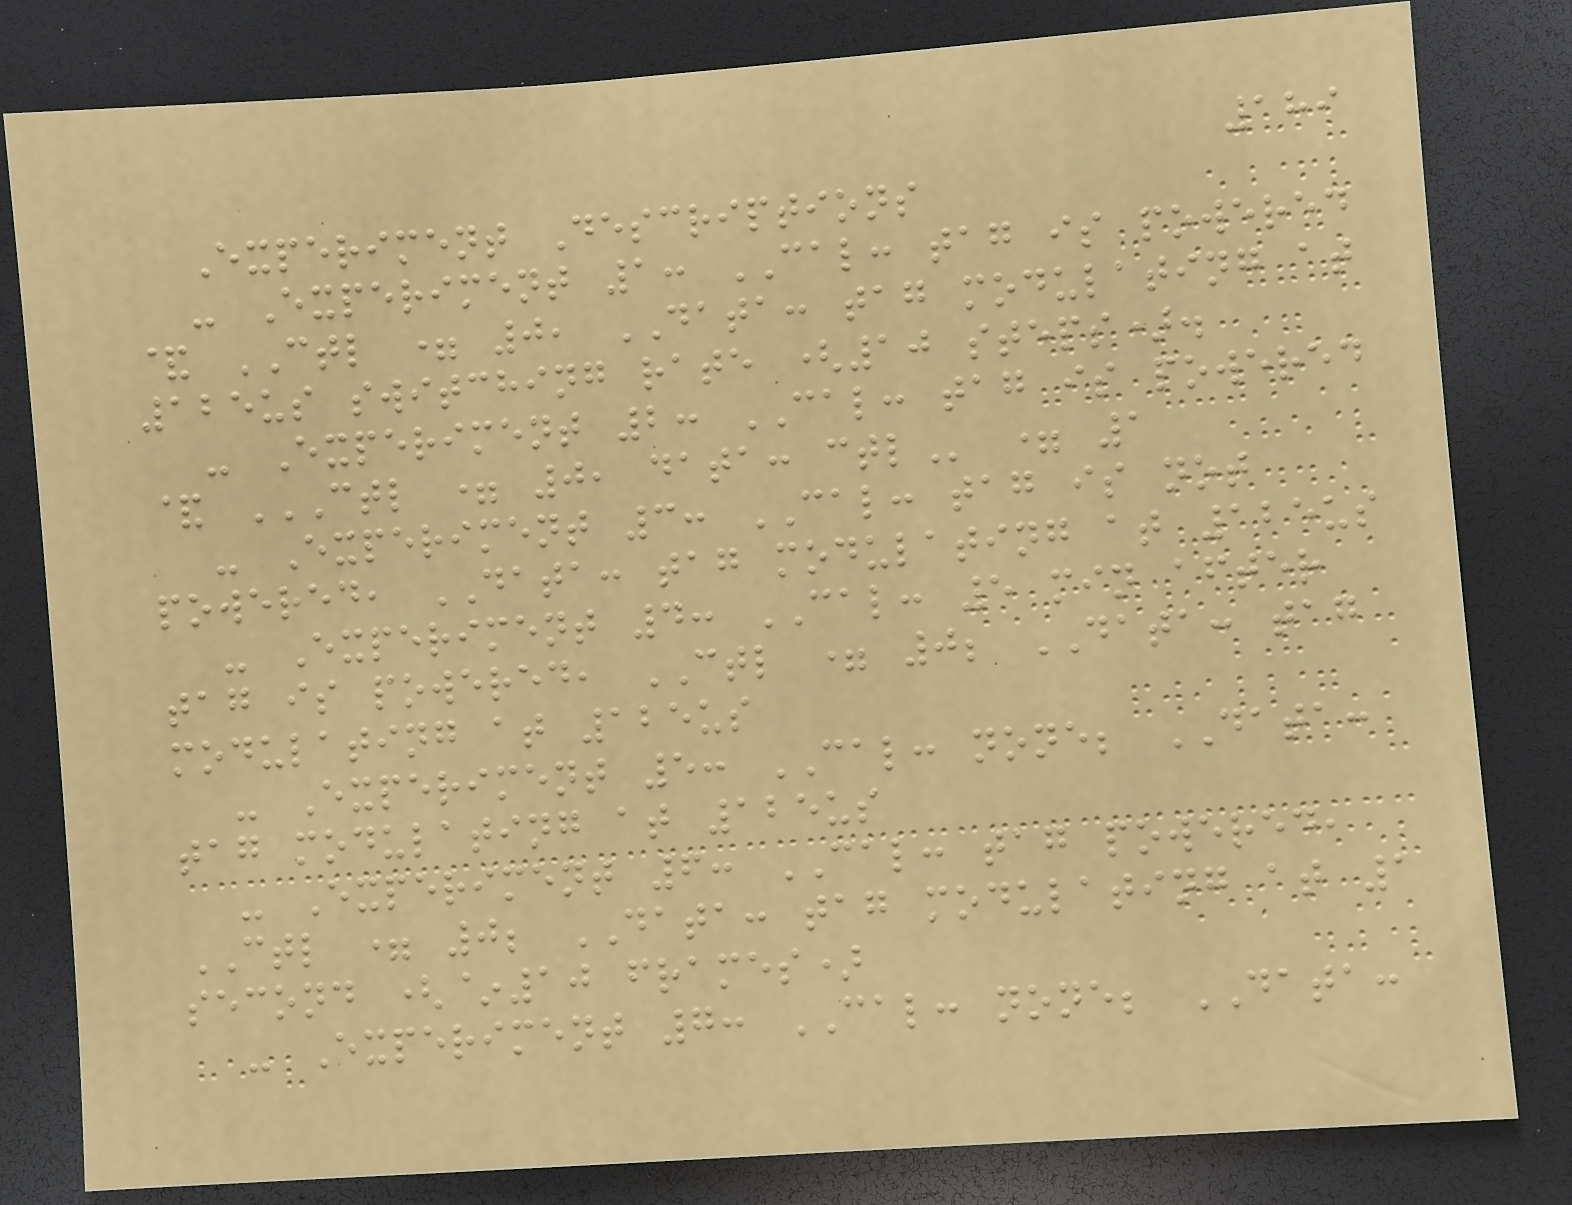189
Experiment Descriptions
- Experiment 1: CAL: tag is powered
& CTL = 0, DATA: tag modulating at
125us switching rate (10 steps).
- Experiment 2: CAL: tag is powered
& CTL = 0, DATA: CTL = 1
- Experiment 3: CAL: tag is not
powered, DATA: tag modulating at 125us
- Experiment 4: CAL: 5 min after
tag is powered, CTL = 0; DATA: tag
modulating at 125us
- Experiment 5: CAL: none; DATA:
tag modulating at 125us
- Experiment 6: CAL: tag powered,
CTL = 0; DATA: tag modulating at 1
second (~10 frames)
- Experiment 7: CAL: none; DATA:
